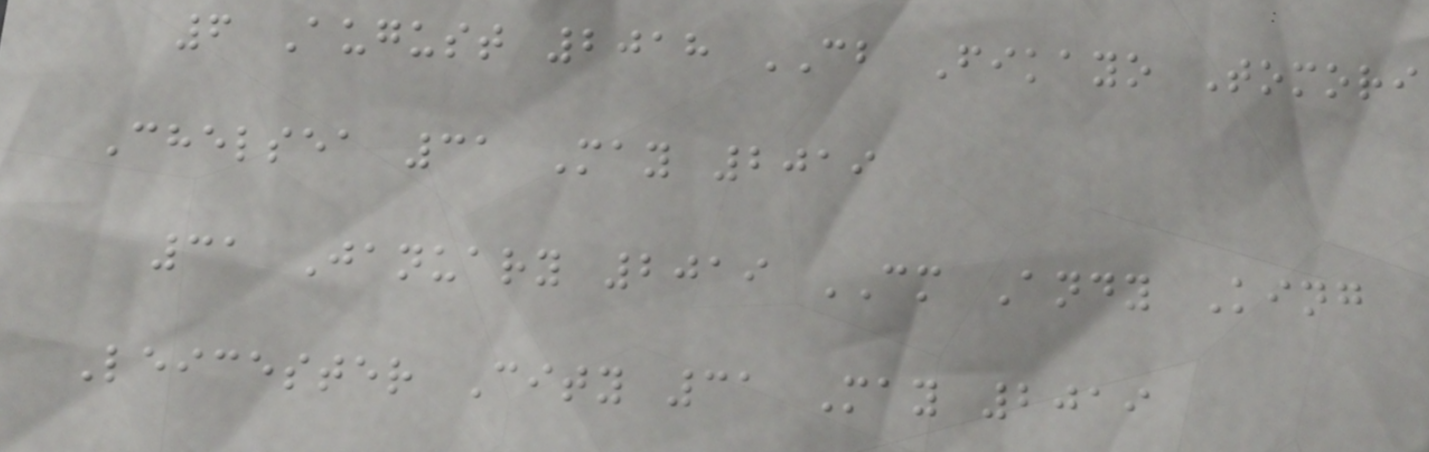6 August 2018 CB Fikayo Tomori
Chelsea 31 May 2019
31 January 2019 CM Andy King
Leicester City 31 May 2019
